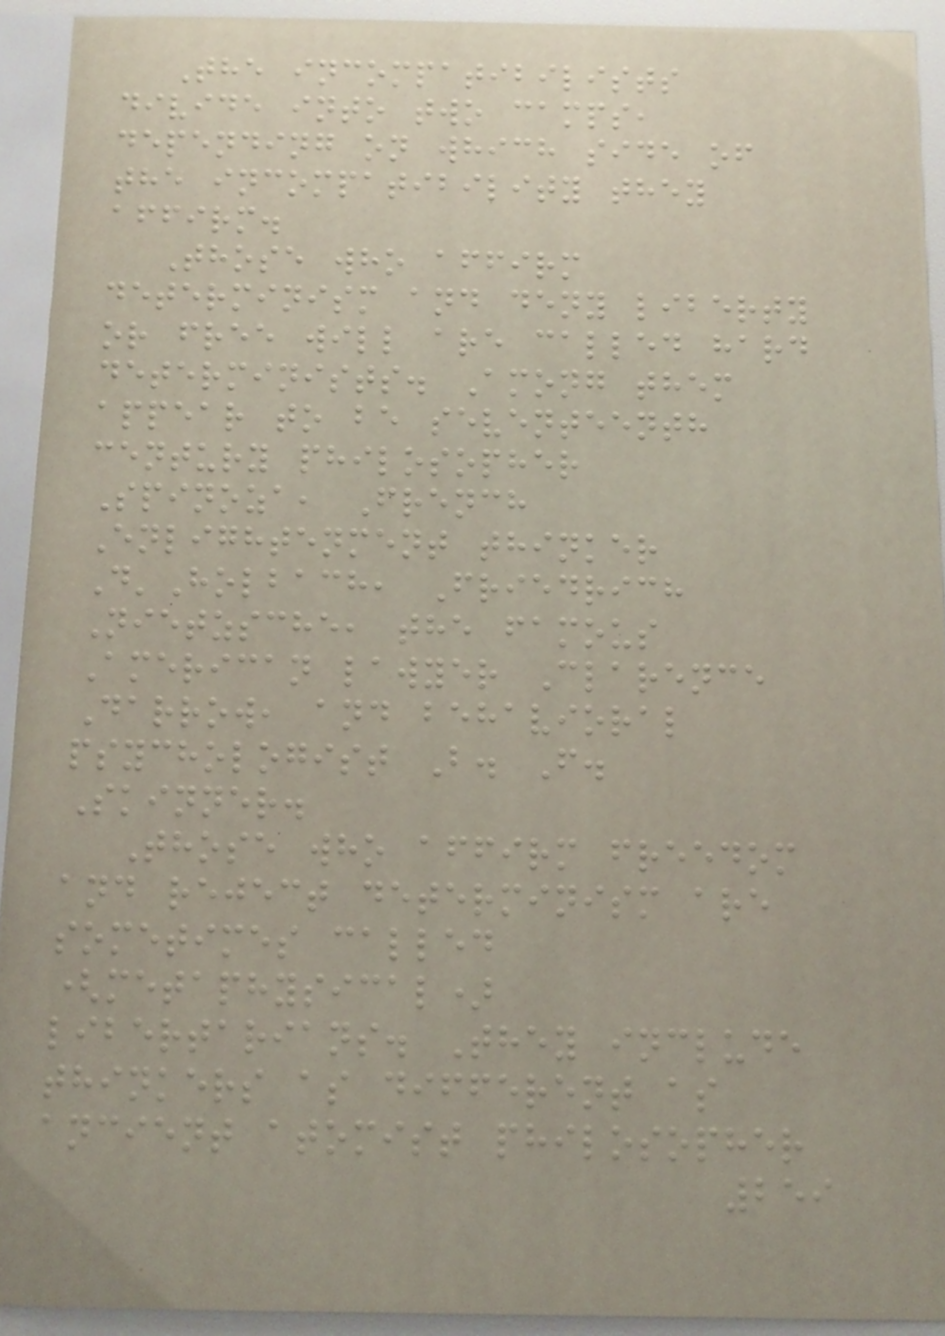The incompatibilists
divide into two camps,
depending on which side of
the incompatibility they
affirm.
Those who affirm
determinism and deny liberty
or free will are called hard
determinists. Among them
appear to be seventeenth
century philosopher
Spinoza, French
Enlightenment thinker
D'Holbach, Friedrich
Nietzsche, the famous
American lawyer Clarence
Darrow, and behavioral
psychologist B. F.
Skinner.
Those who affirm freedom
and reject determinism are
sometimes called
(metaphysical)
libertarians. They include
thinkers as different as
ancient atomist philosopher
259
